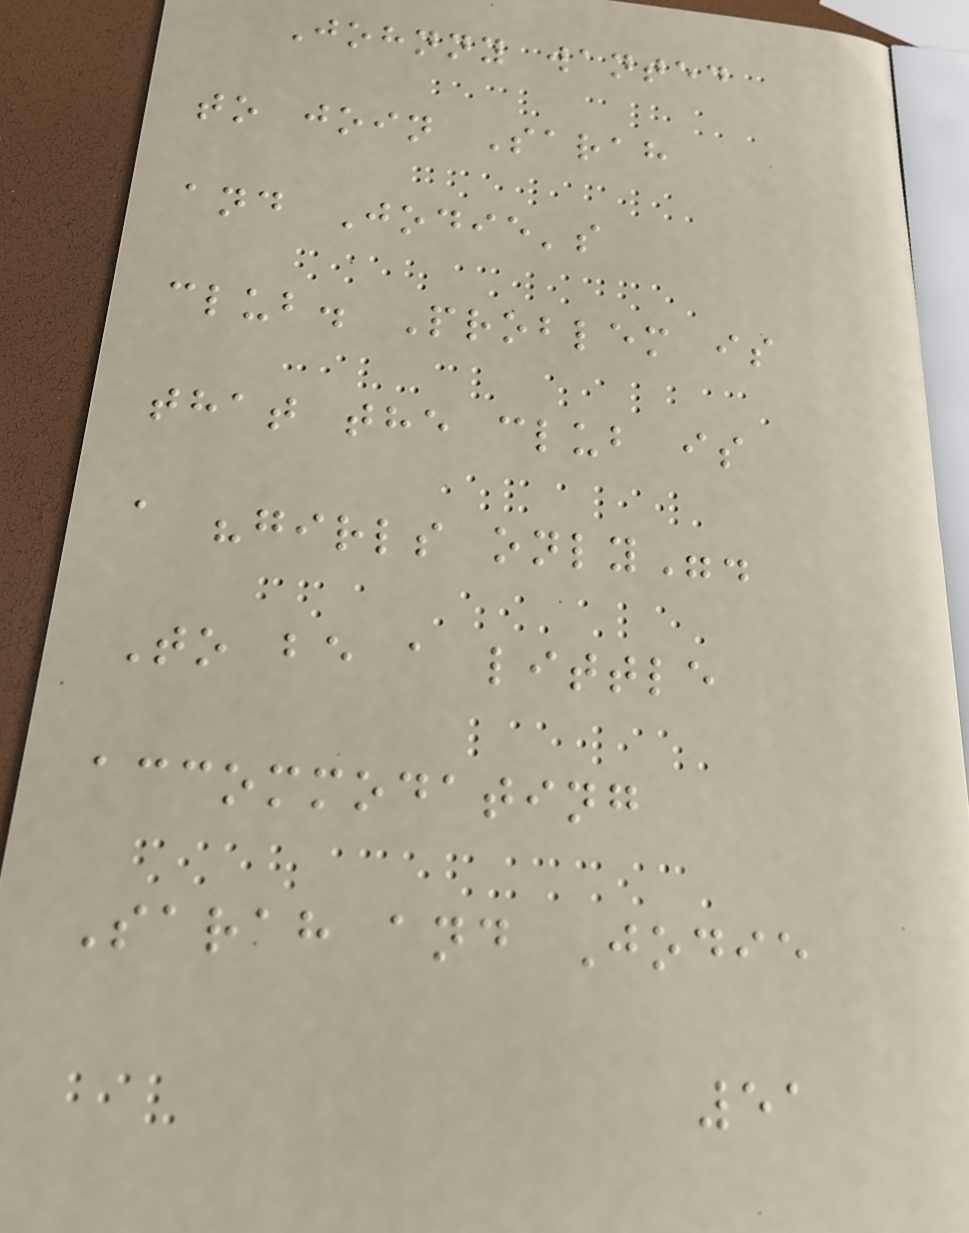Johnny wanted
to join Sarah
and Jodie's
club. Problem is
that the club is
a "girls only".
To be a little
accommodating
Sarah and Jodie
51
